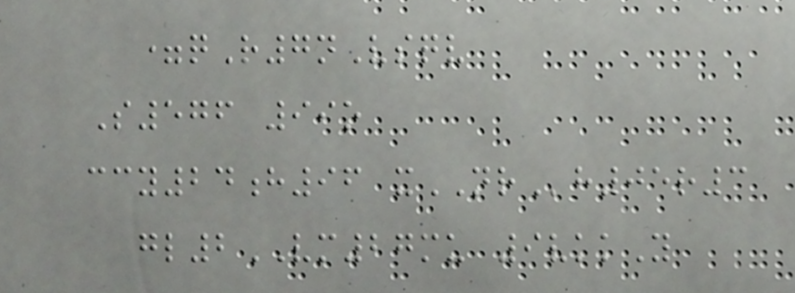=qR7nVsqv
S576 99o
ccy24h96 xNRh05r3
gl2VM27mu 9vkkY
